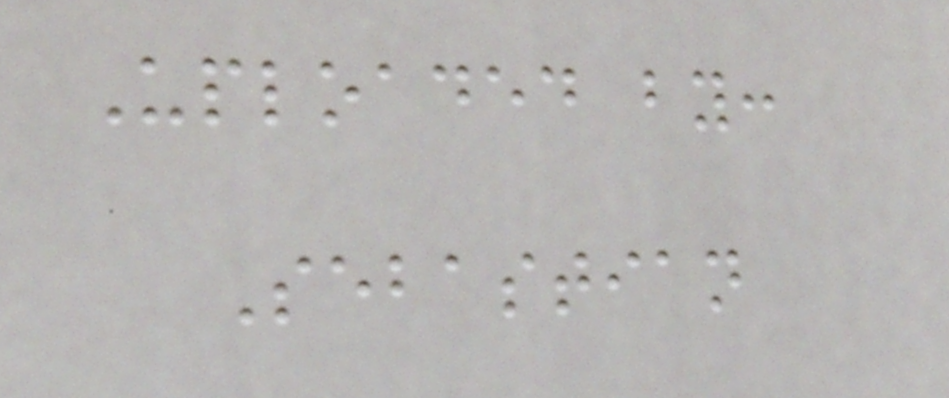Uploaded by:
Sebastian
